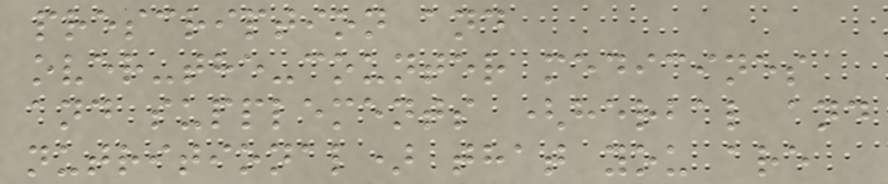prescription and
over-the-counter medicines
and supplements (herbal and
nutritional) that you are
